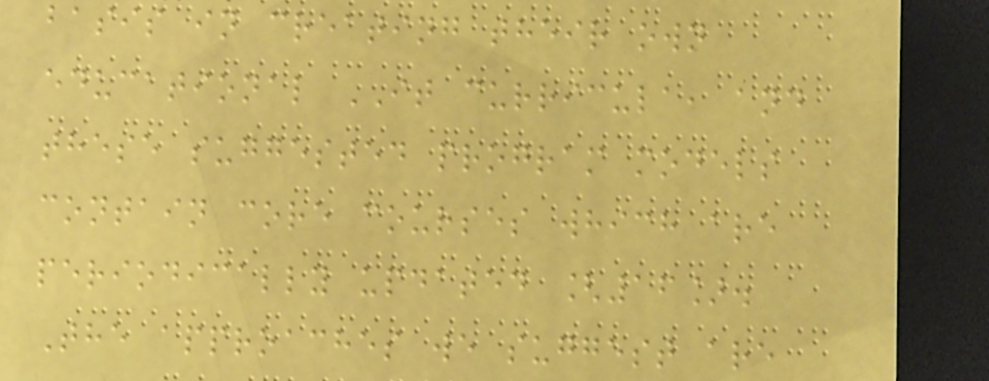basis in creating their own
educational IT curricula, and
these suggested program models
contain core courses which are
periodically updated [16].
The approaches we suggest are
